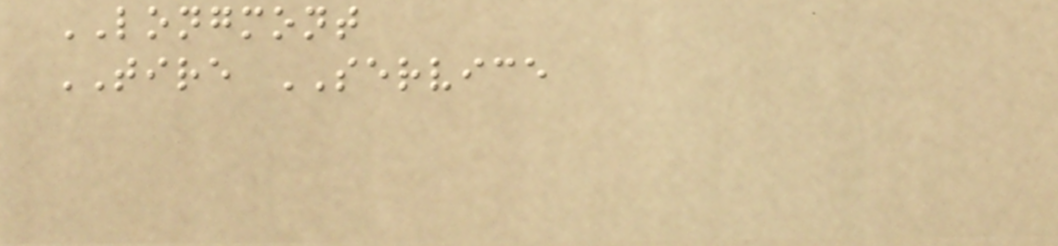LONGMONT
TIRE SERVICE
